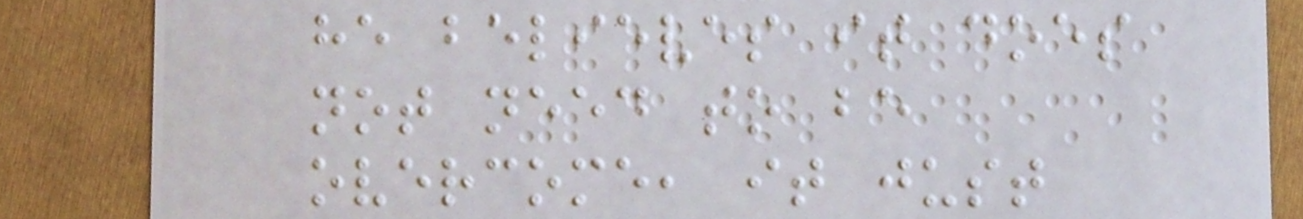he believes it does
not need to be
overcome, it just
